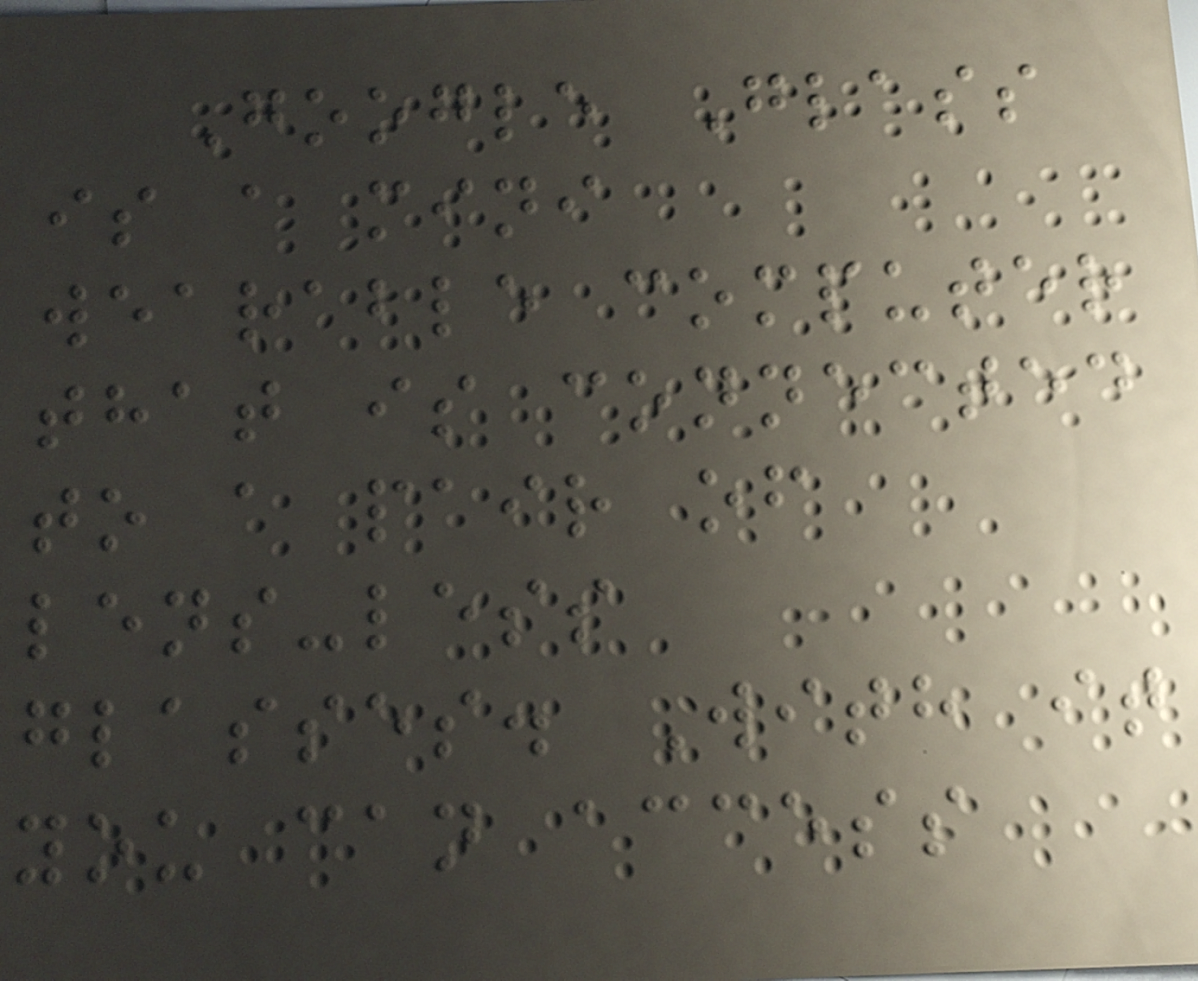Google Glass
is a mini
wearable computer
that is connected
to a pair of
lens-less
glasses. With it
you can access
